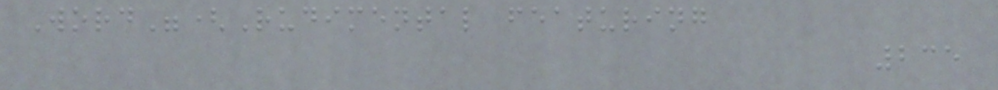Word"(Rudimental featuring
235
